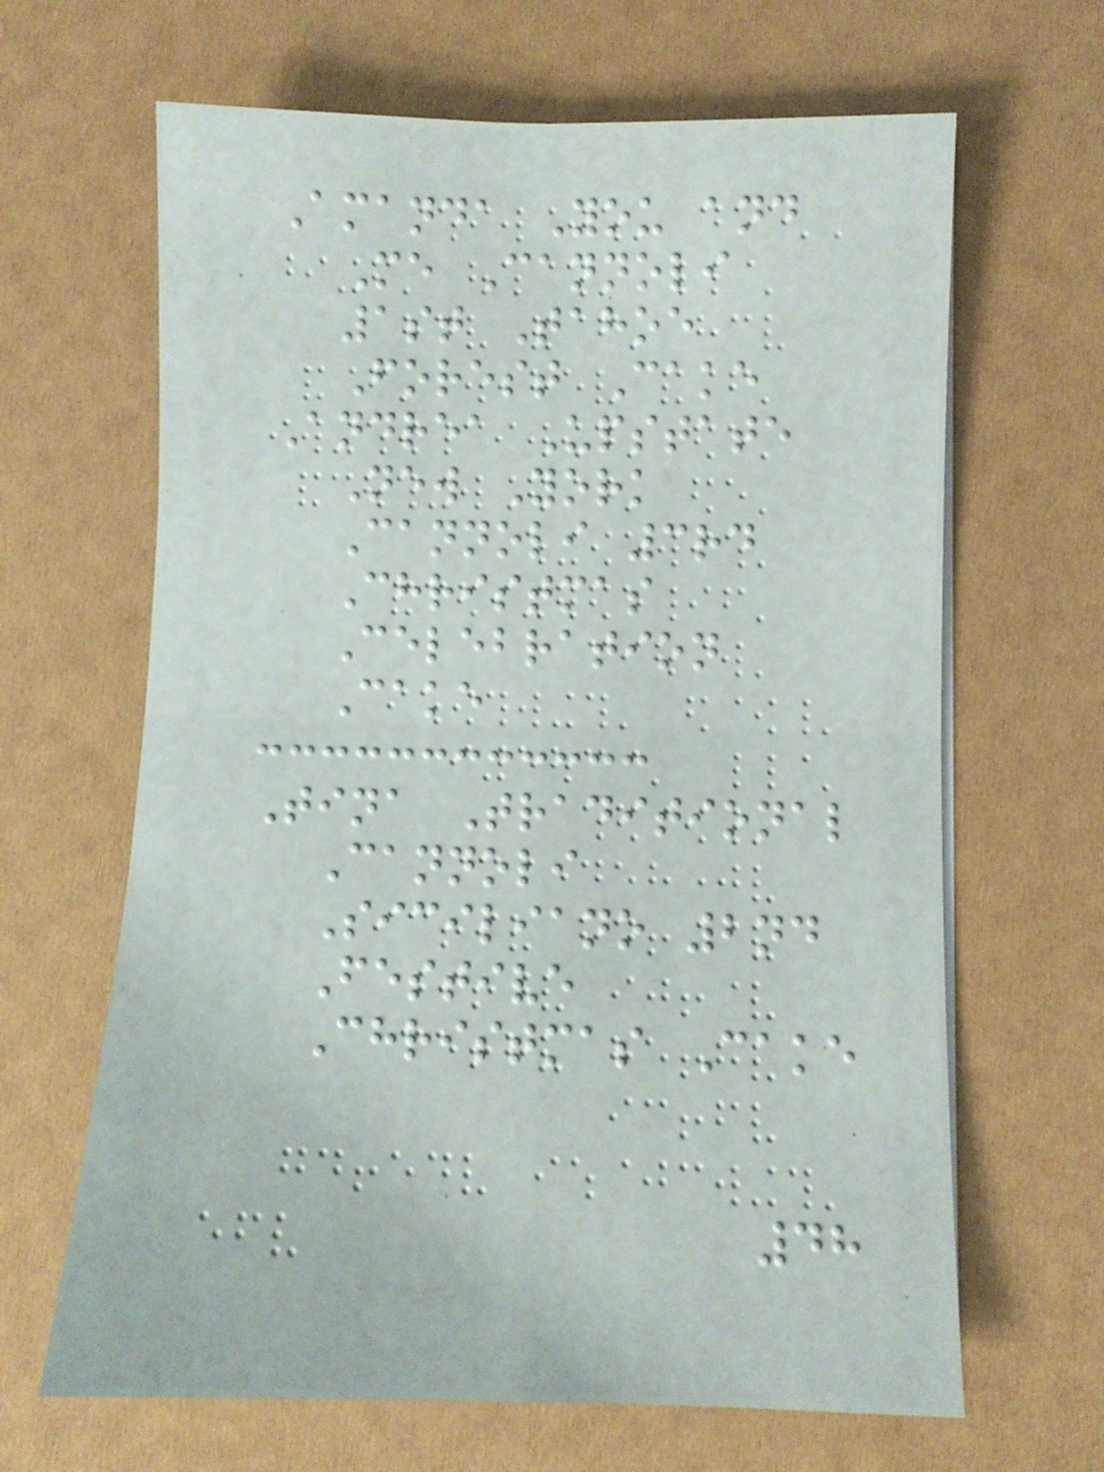Amanda You and
Me Cannoli
1st Tahoe
Forest Cake
Andrea Upstate
New York
Cannoli 3rd
Christmas
Celebration
Cake
Tina Traditional
Cannoli
Siciliano 2nd
Festive
Christmas Cake
48
